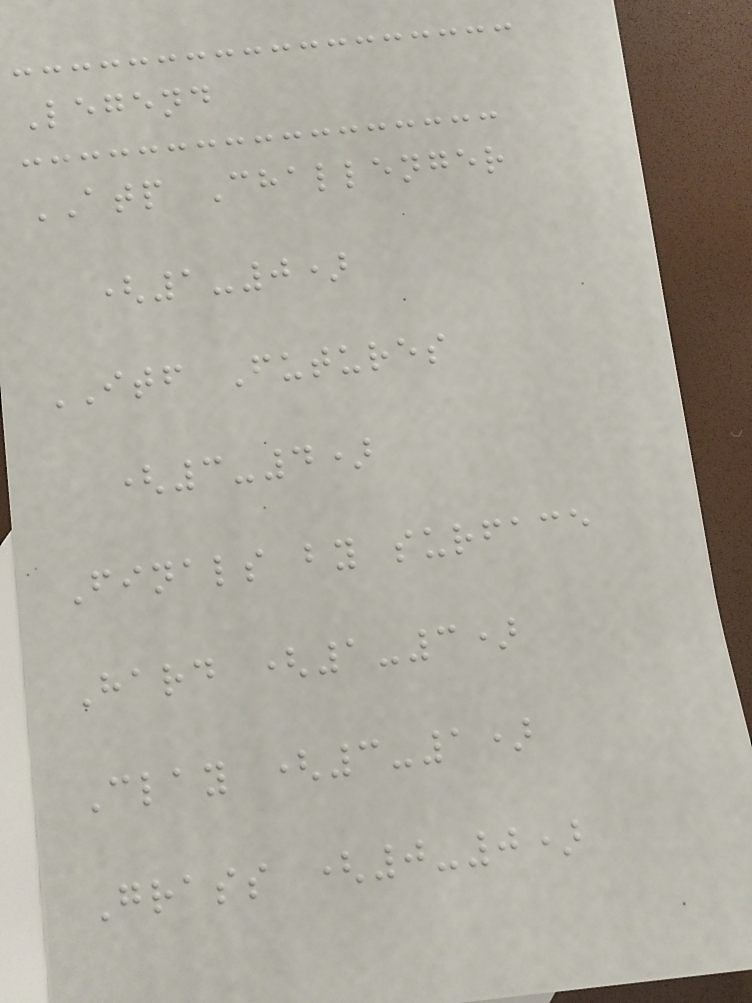Legend
ATP Challenger
(1-0)
ITF Futures
(3-4)
Finals by surface
Hard (1-3)
Clay (3-1)
Grass (0-0)
